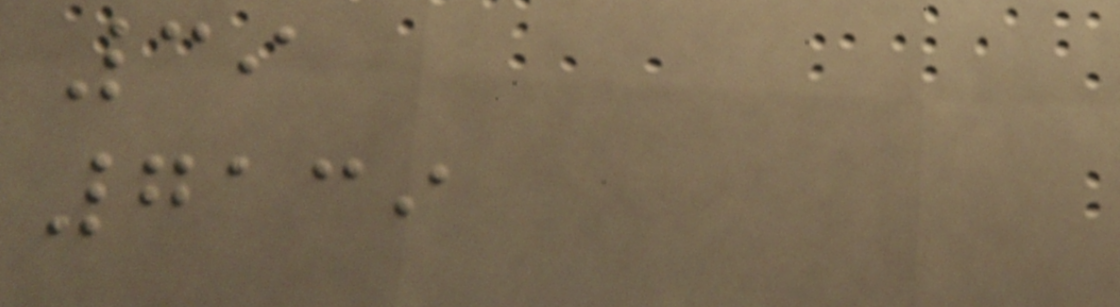39
7139
